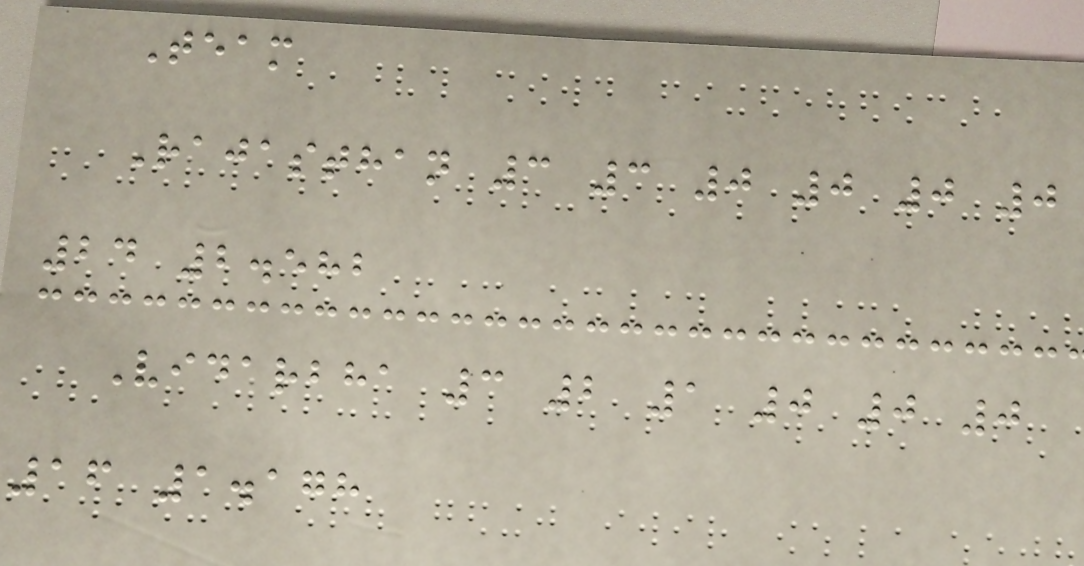Team
Rajasthan 3 3 0 0 0 0
24 2.582
Vidarbha 3 2 1 0 0 0
16 1.178
